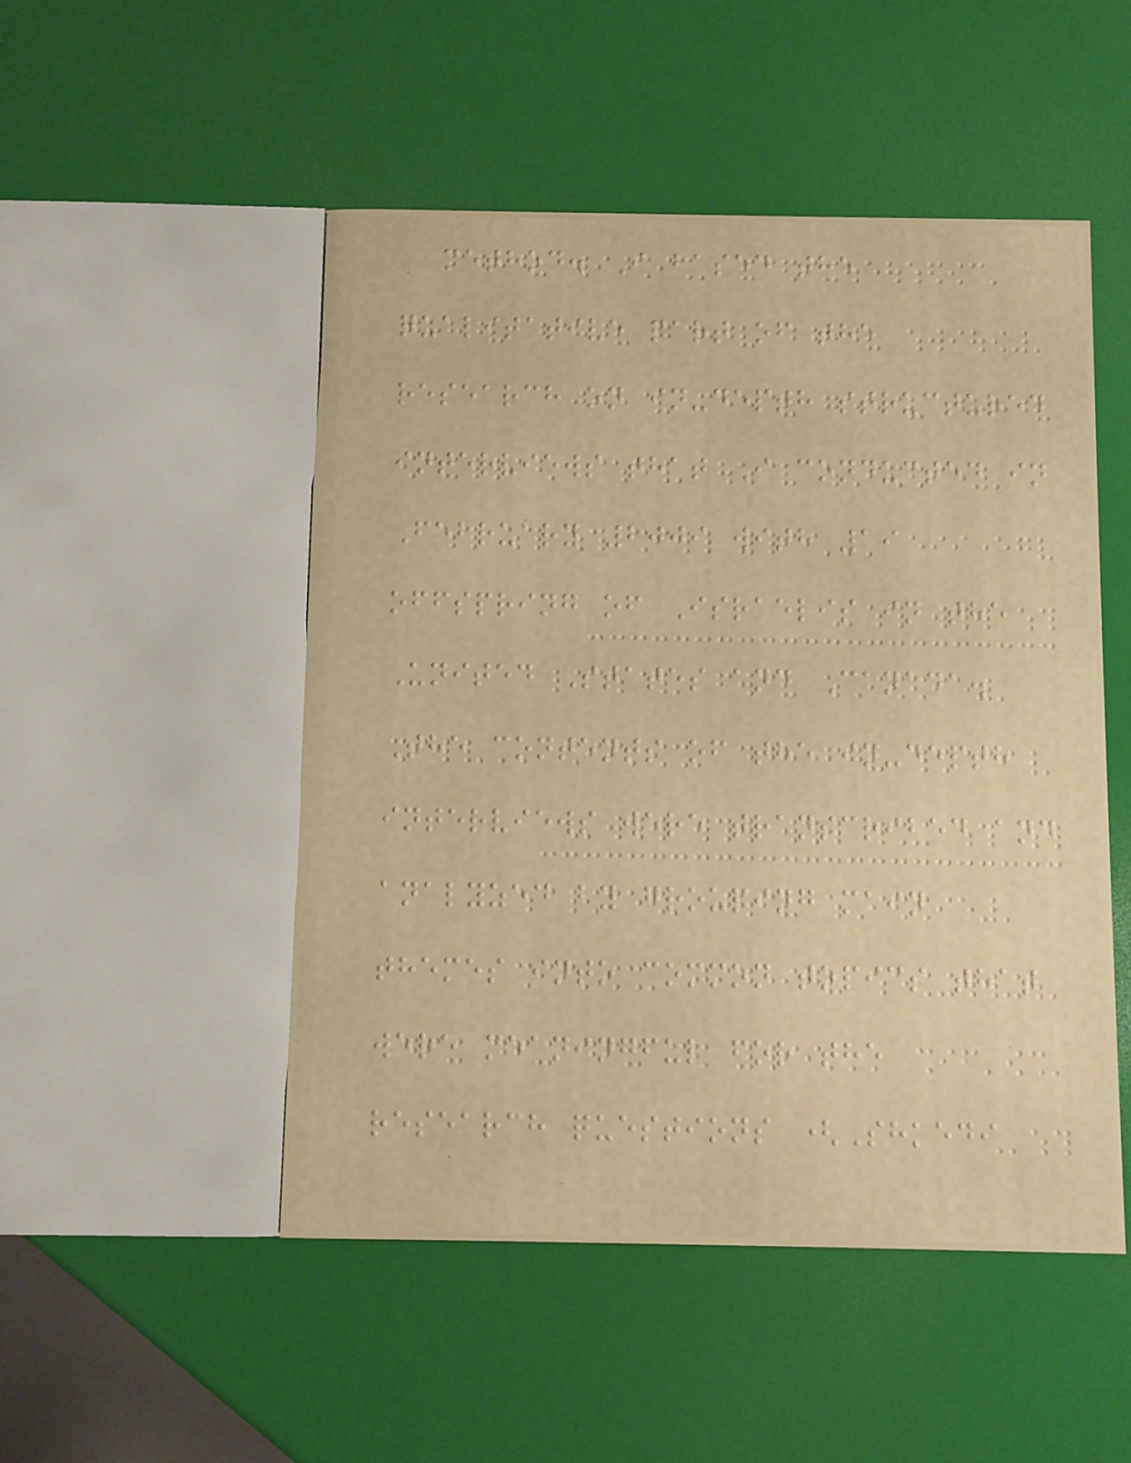method. I based the
qualitative part of the
research on in-depth structured
interviews that I conducted in
February 2009 with 19
offspring of Israelis in the
United States and Canada.
The contents of the in-depth
interviews were transcribed and
analyzed by grouping main
themes into common topics that
were meaningful for the
research questions (Shkedi
